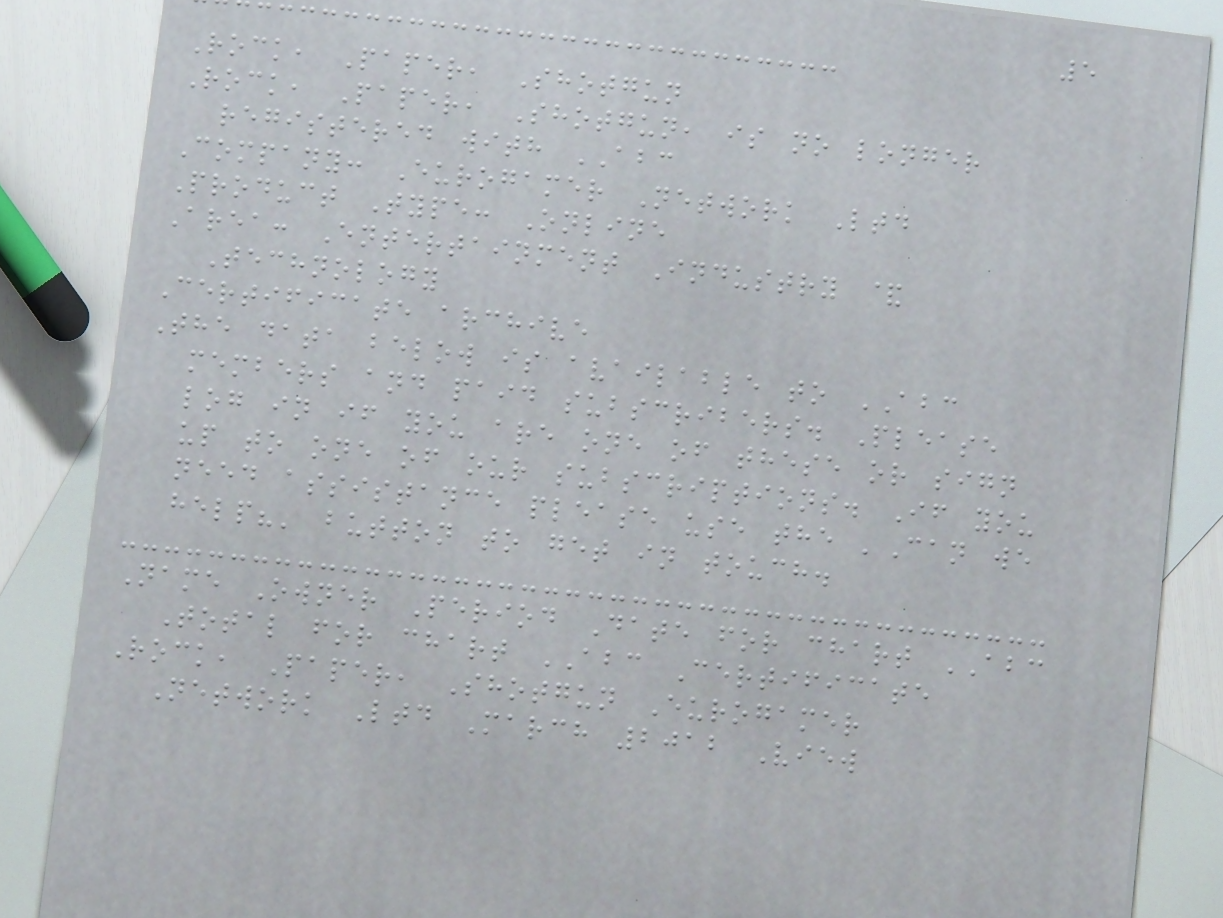5
Rock, Paper, Shotgun
Rock, Paper, Shotgun, is no longer
registered with ABC
Company: Eurogamer Network Ltd
Product Type: Online
Area: Entertainment Industry &
Technology
Certificate archive
The data below is available to ABC
members and paid subscribers. Please
log in if you are one of these or sign
up to one of our subscriptions. If you
need assistance please use the 'Can we
help?' button to get in touch.
Name Owner Period Date for chart ABC
Total for chart ABC Certificate
Rock, Paper, Shotgun Eurogamer
Network Ltd March 2012 View
